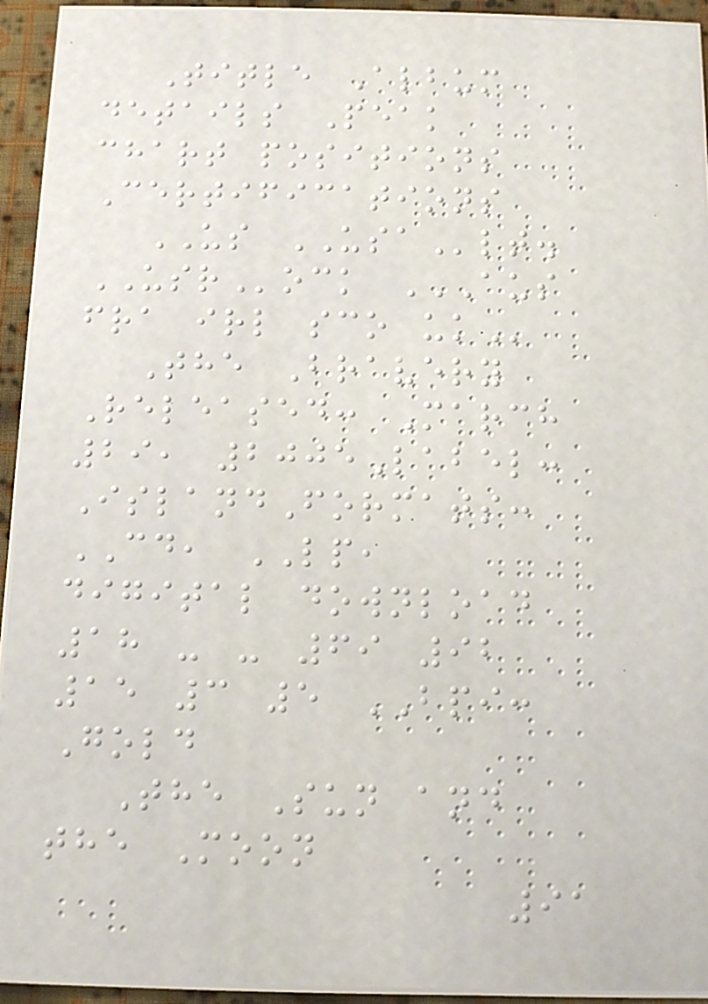Title Album
details Peak
chart positions
Certifications
US USAlt.
USRock AUS
FRA IRL SCO UK
The Bravery
Released: March
29, 2005Label:
IslandFormats:
CD, LP,
digital download
18 - - 69 92
15 3 5 BPI:
Gold
The Sun and
the Moon
91
